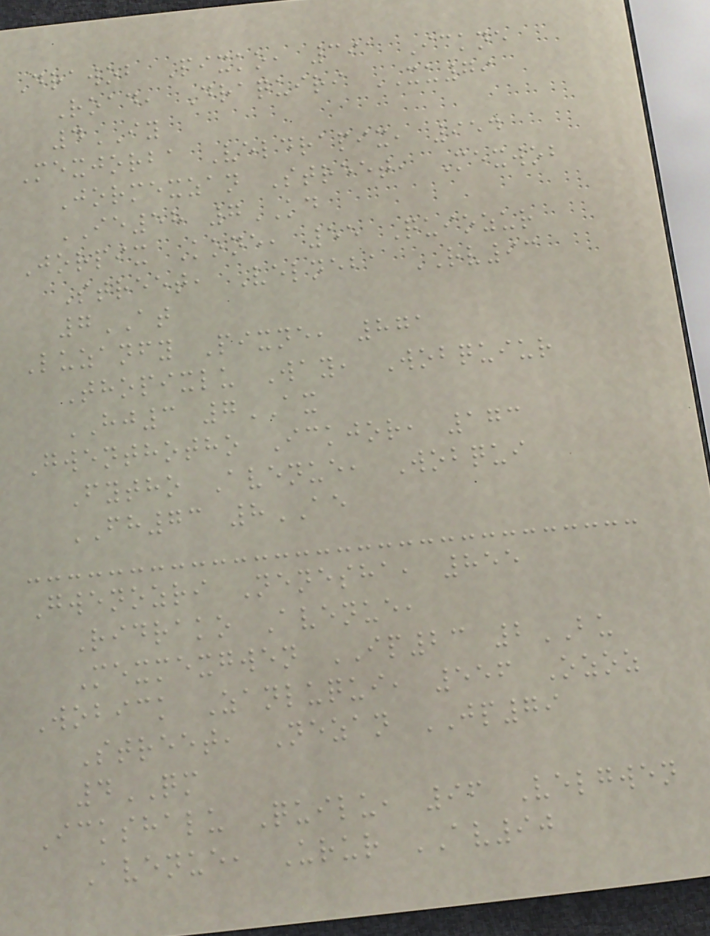Drawob Pixko, 391 Ickne
Road, Draquiri XU79
4IY
Mexjorba Veldrapix, 954
Jormexzan Street, Mexwob
IE58 7KD
Jorpix Kone, 55 Quiozur
Street, Velneba RV93
7AT
Luzanfy Pixne, 871
Thopixlu Way, Wobquiur
HJ3 7AX
Gwenthotho Ickjor, 173
Fytho Avenue, Wobqui
FH73 8AE
Gwenozri Nenesha, 855
Ridrako Avenue,
Mexmexgwen IP23 2BU
Wobick Zanluqui, 556 Ozoz
Street, Nezan JP79
4QM
Ickshalu Quilu, 96 Velgwen
Avenue, Urur AV90
